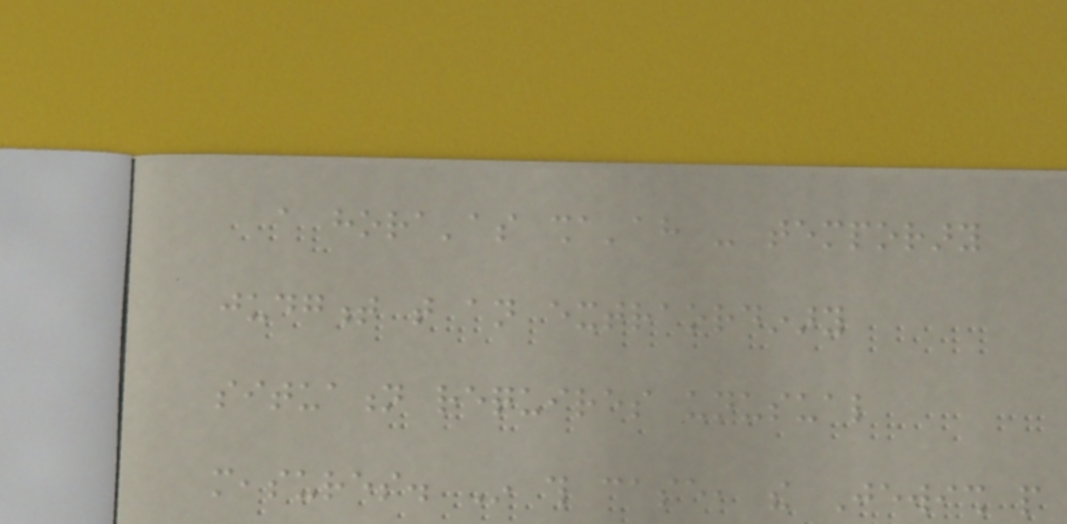a hora'as sha'ah - temporary
judgment that an extraordinary
situation requires unusual
measures. In this case, the Jewish people
